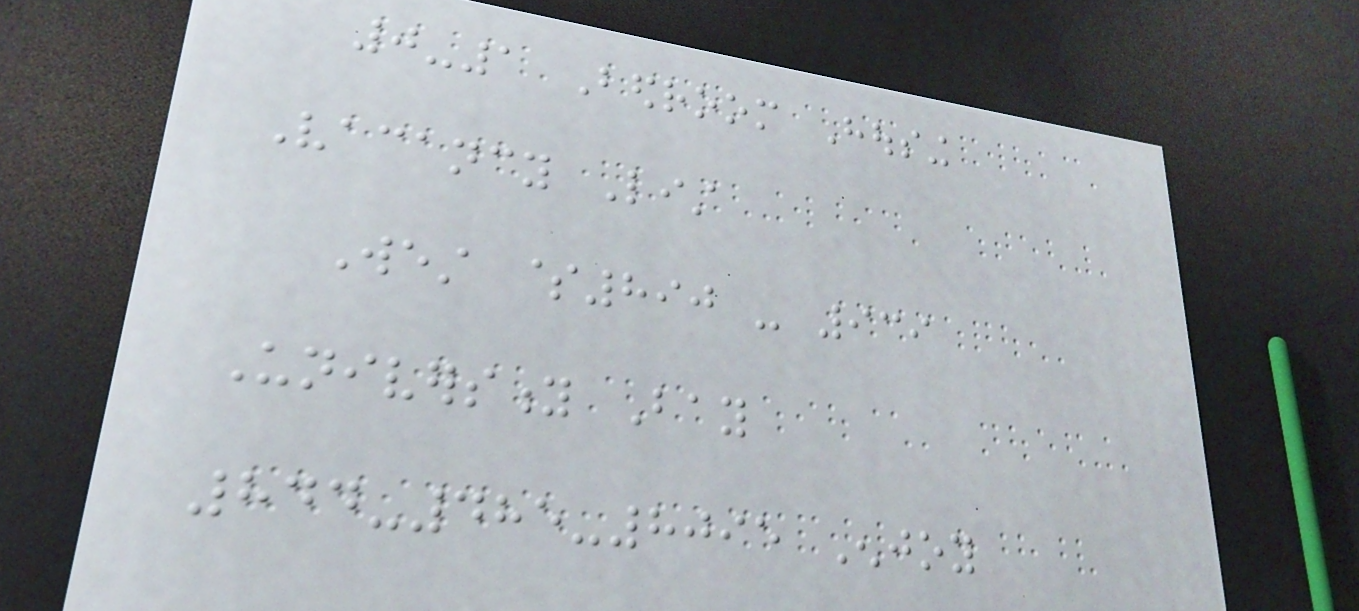0-1 Bedroom Housing
Vacancy List
West $890 - 939
University Bay
844-485-8095 Enjoy
